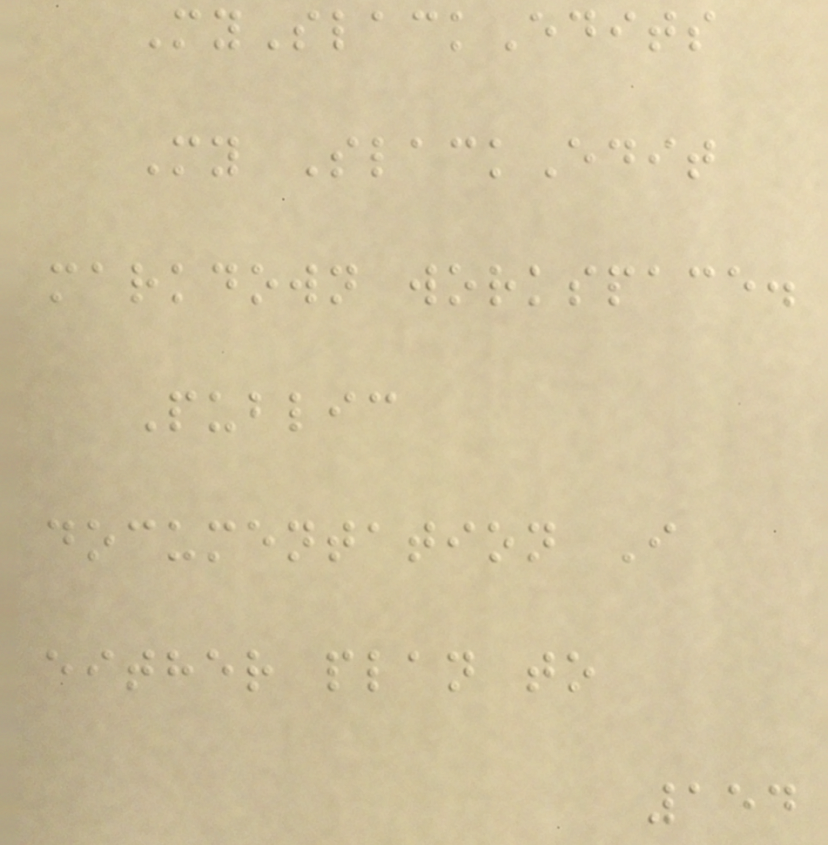MySlackEdits
My SlackEdit
markdown workspace.
Public
documentation I
either plan to
154
